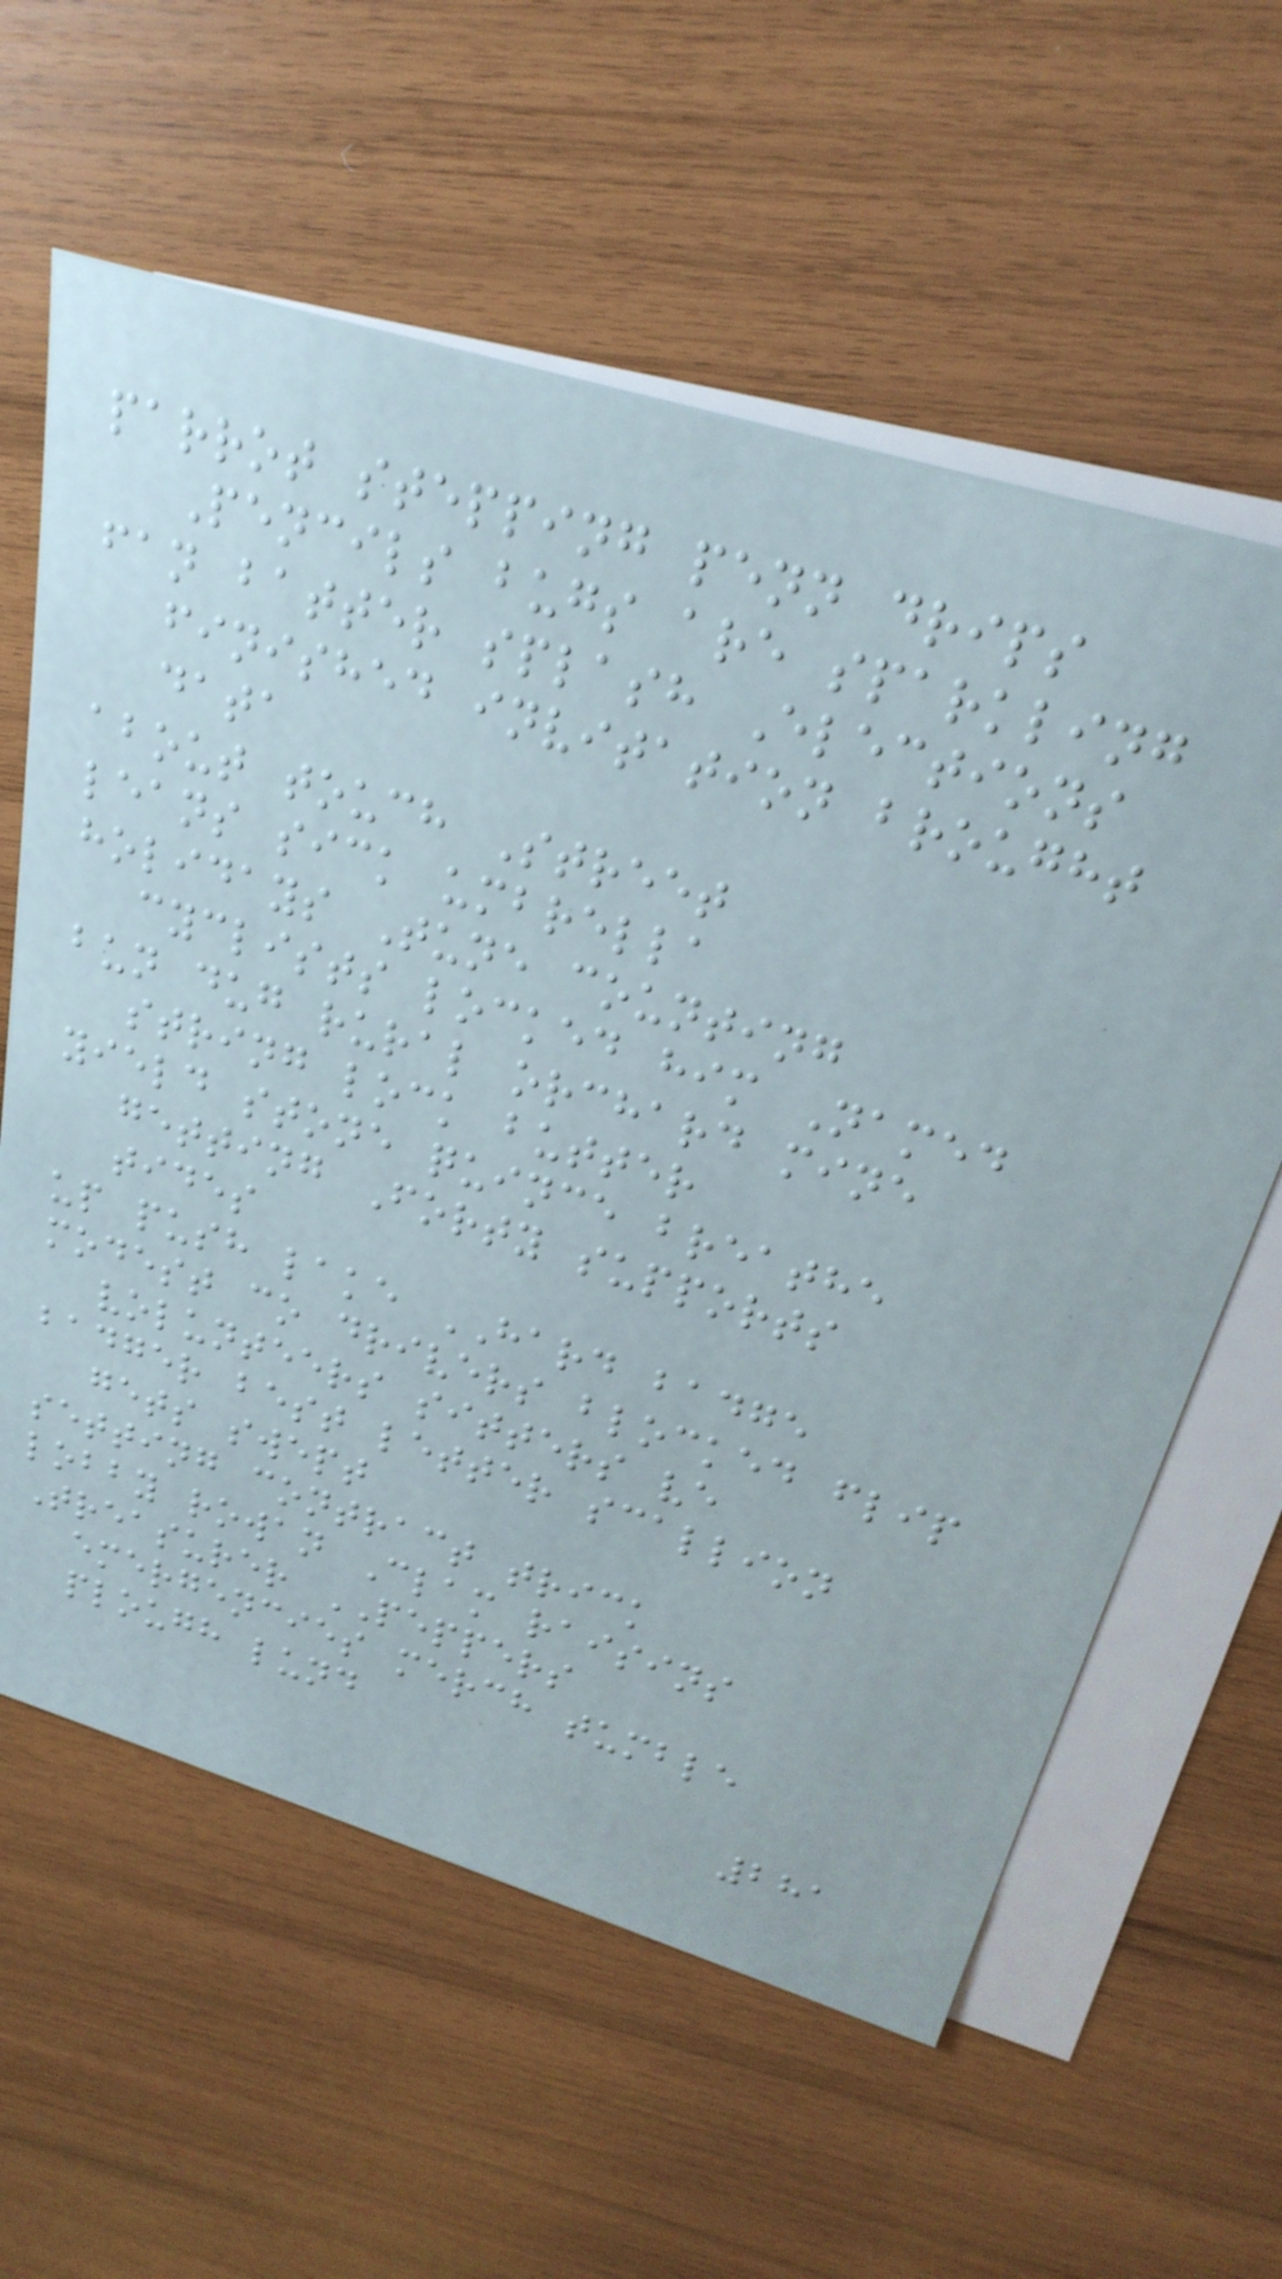parrot stepping penn drips
Pencils bugs are sparkling
fan batter splash Elections
finished invitation brought
data
about touch Street
leans sick umbrella
holidays Tune counting
cyclists locked him Named
bun dug rural orchard mine
string lock butter
yield stone quince breathe
getting Forty supports
tides
up push lake HARD badge
modest co drivers blocked flip
volunteers sitters ve
badger best letter scallion
gets swept
setting contract trick
lobby rowan Clam raisins
Treasurer PEPPERS
emergencies merch tumble
plough lund
281
